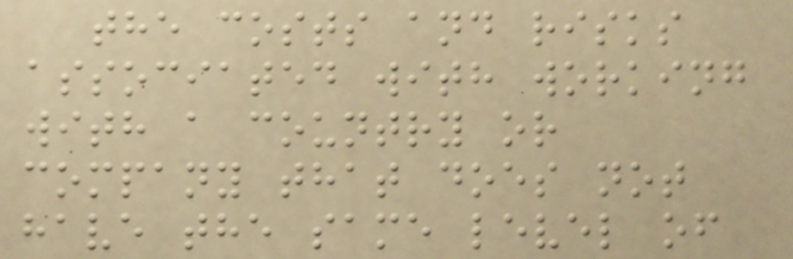the costs and risks
associated with working
with a country or
company that does not
have the same level of
